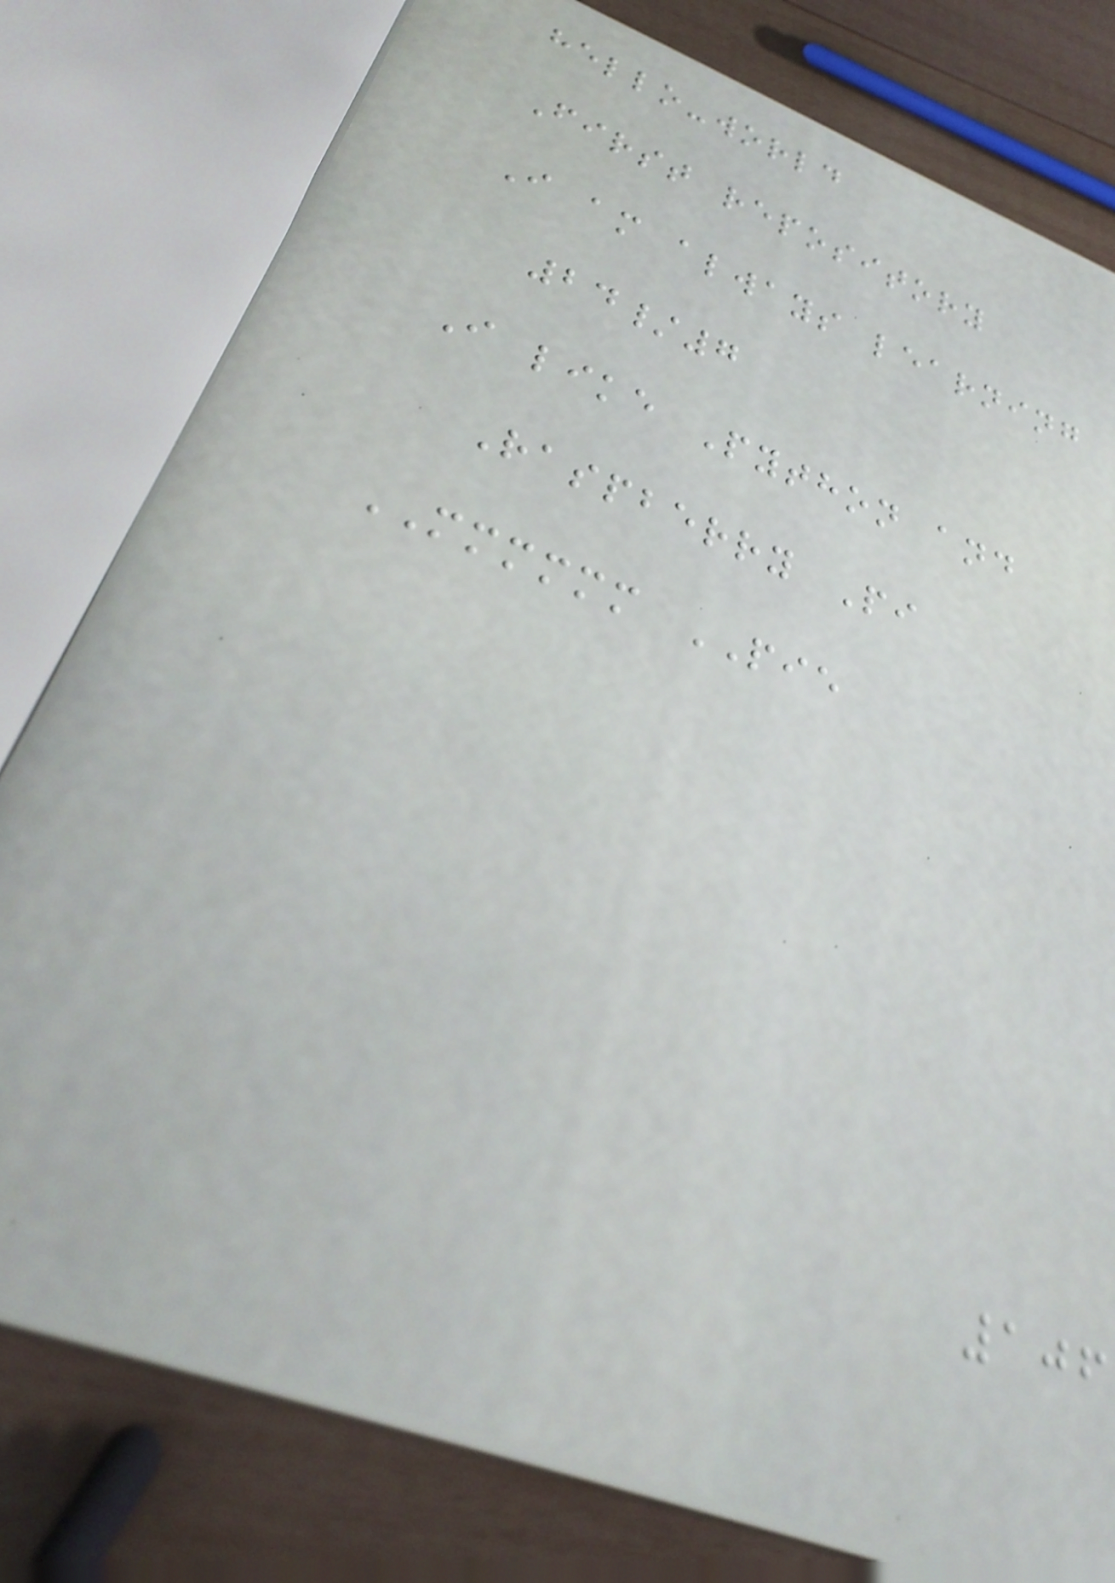hello-world
First repository
I am always learning
24/7
I like Python and
Raspberry Pi
MMMMMM PIE
106
